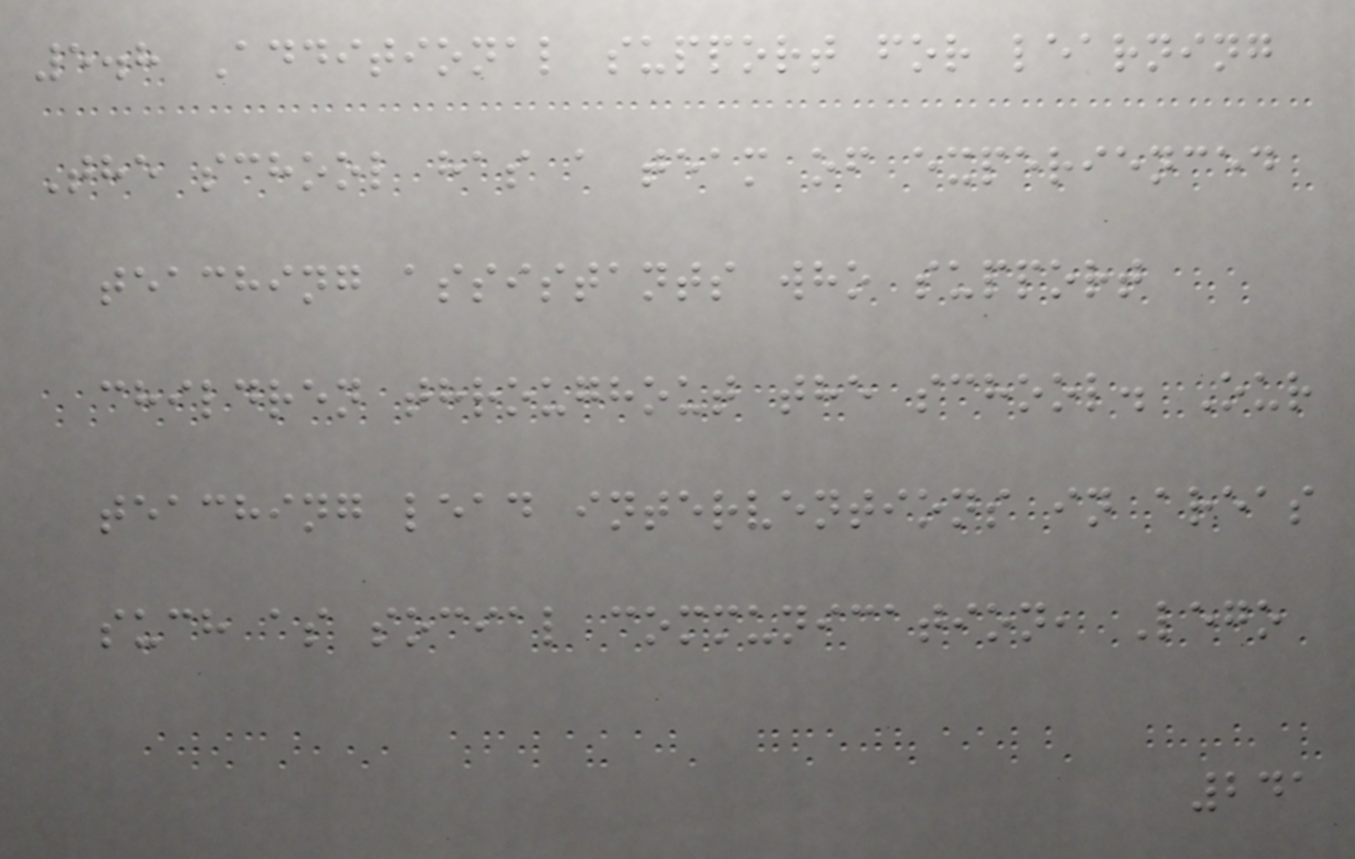5.8 Additional support for learning
The school has a team of experienced
teaching assistants who support
children throughout the school. Our
teaching lead interventions in areas
such as social communication, Lego
241
